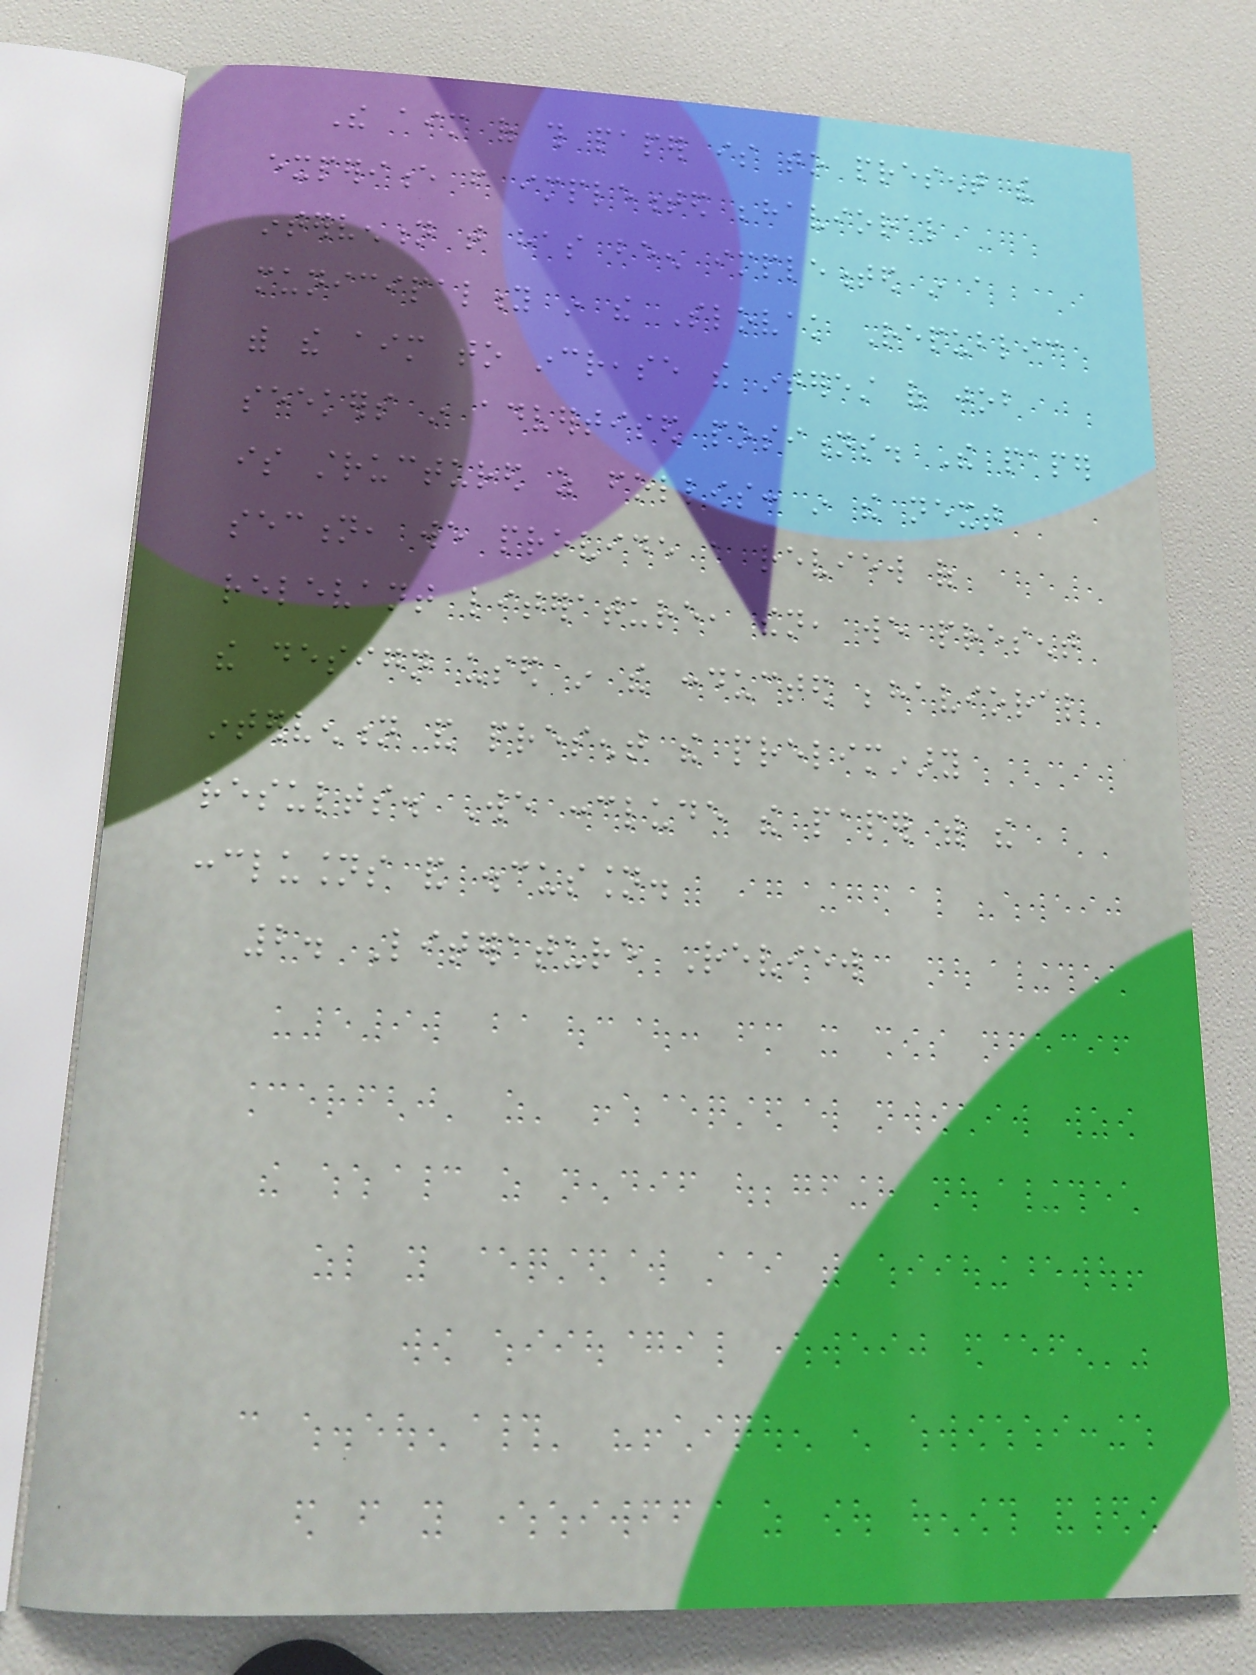The aim of this paper is to present the
experience from implemented behavioral
intervention that has been implemented in a
municipality in the Slovak Republic
with the aim to increase the interest of job
seekers in advertised positions. The paper
is structured as follows: in the next
section, we provide a review of
relevant literature, then, we present
the design used in the conducted behavioral
intervention and present the preliminary
results. We conclude the paper with the
conclusions and discussion.
2. Literature Review
